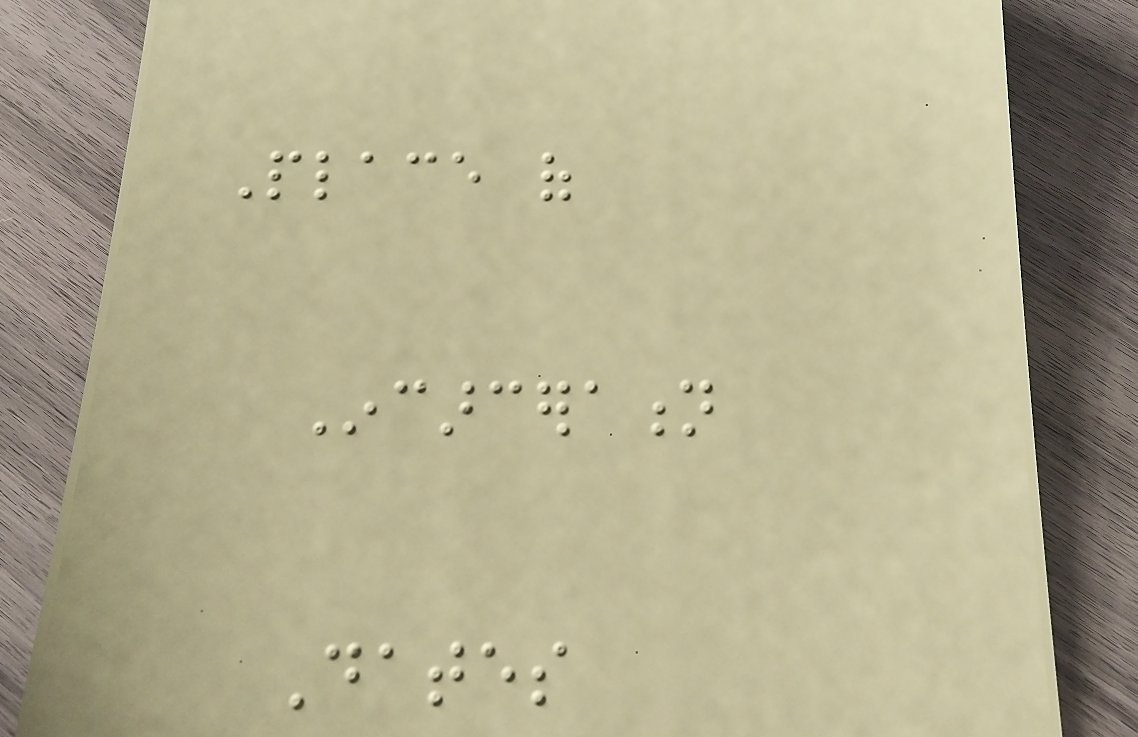Place of
Incarceration
Dates
